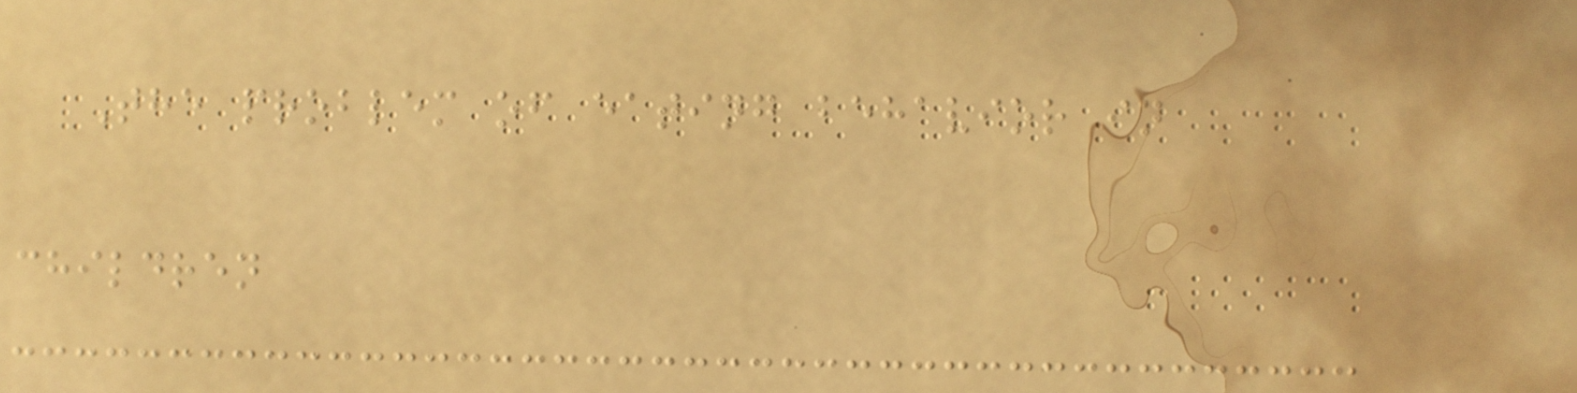The problem of eating behavior in
children
